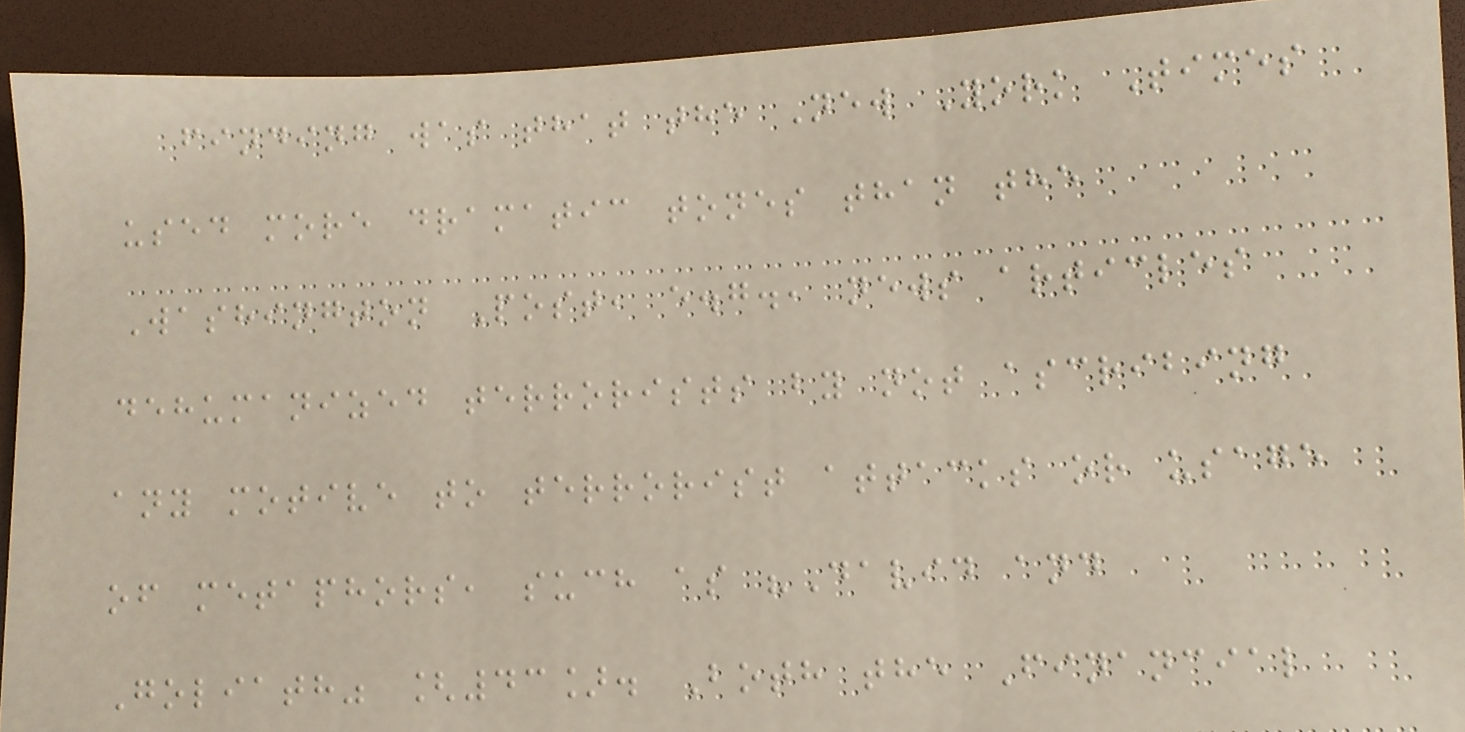finding was that the New York Times
used more dramatic tones than the
Washington Post, e.g., news articles
dehumanized terrorists by not ascribing
any motive to terrorist attacks or usage
of metaphors, such as "David and
Goliath" [43]. Both the Financial
